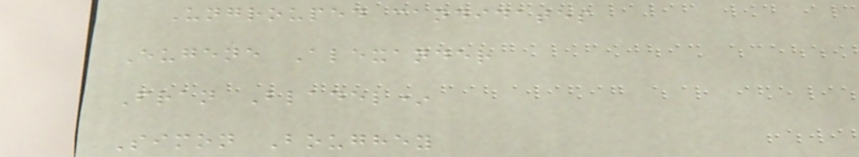Ungrouped candidates
Eugene Alexander
Fran Bladel*
Simon Boughey
